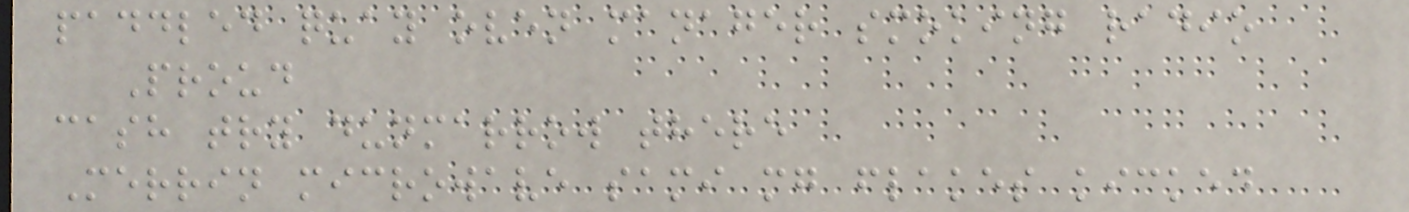paddled quay oven manager smoking radio
Proud
cash try dunmarrow there
Merrin microwave sami mg flakes kicked
